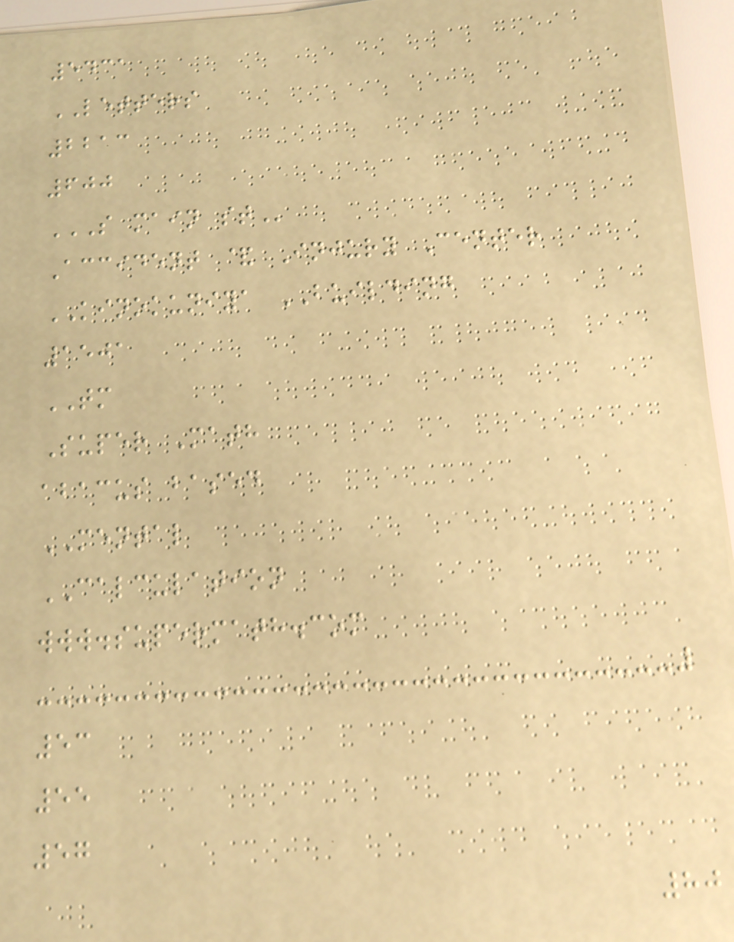5431
LETTERS
2213
600
S MAIN ST
Accident & Injury Center
KINOKUNIYA BUILDING
1501
TM
Super Math
abacus based
MENTAL
CALCULATION
www.supermath.com
53
55
57
80
